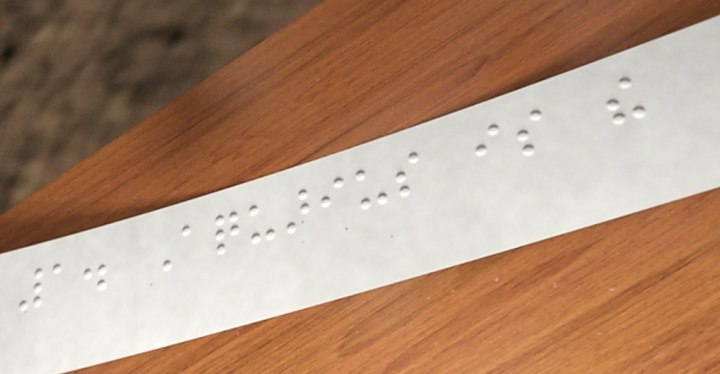1. Aquarius is the
